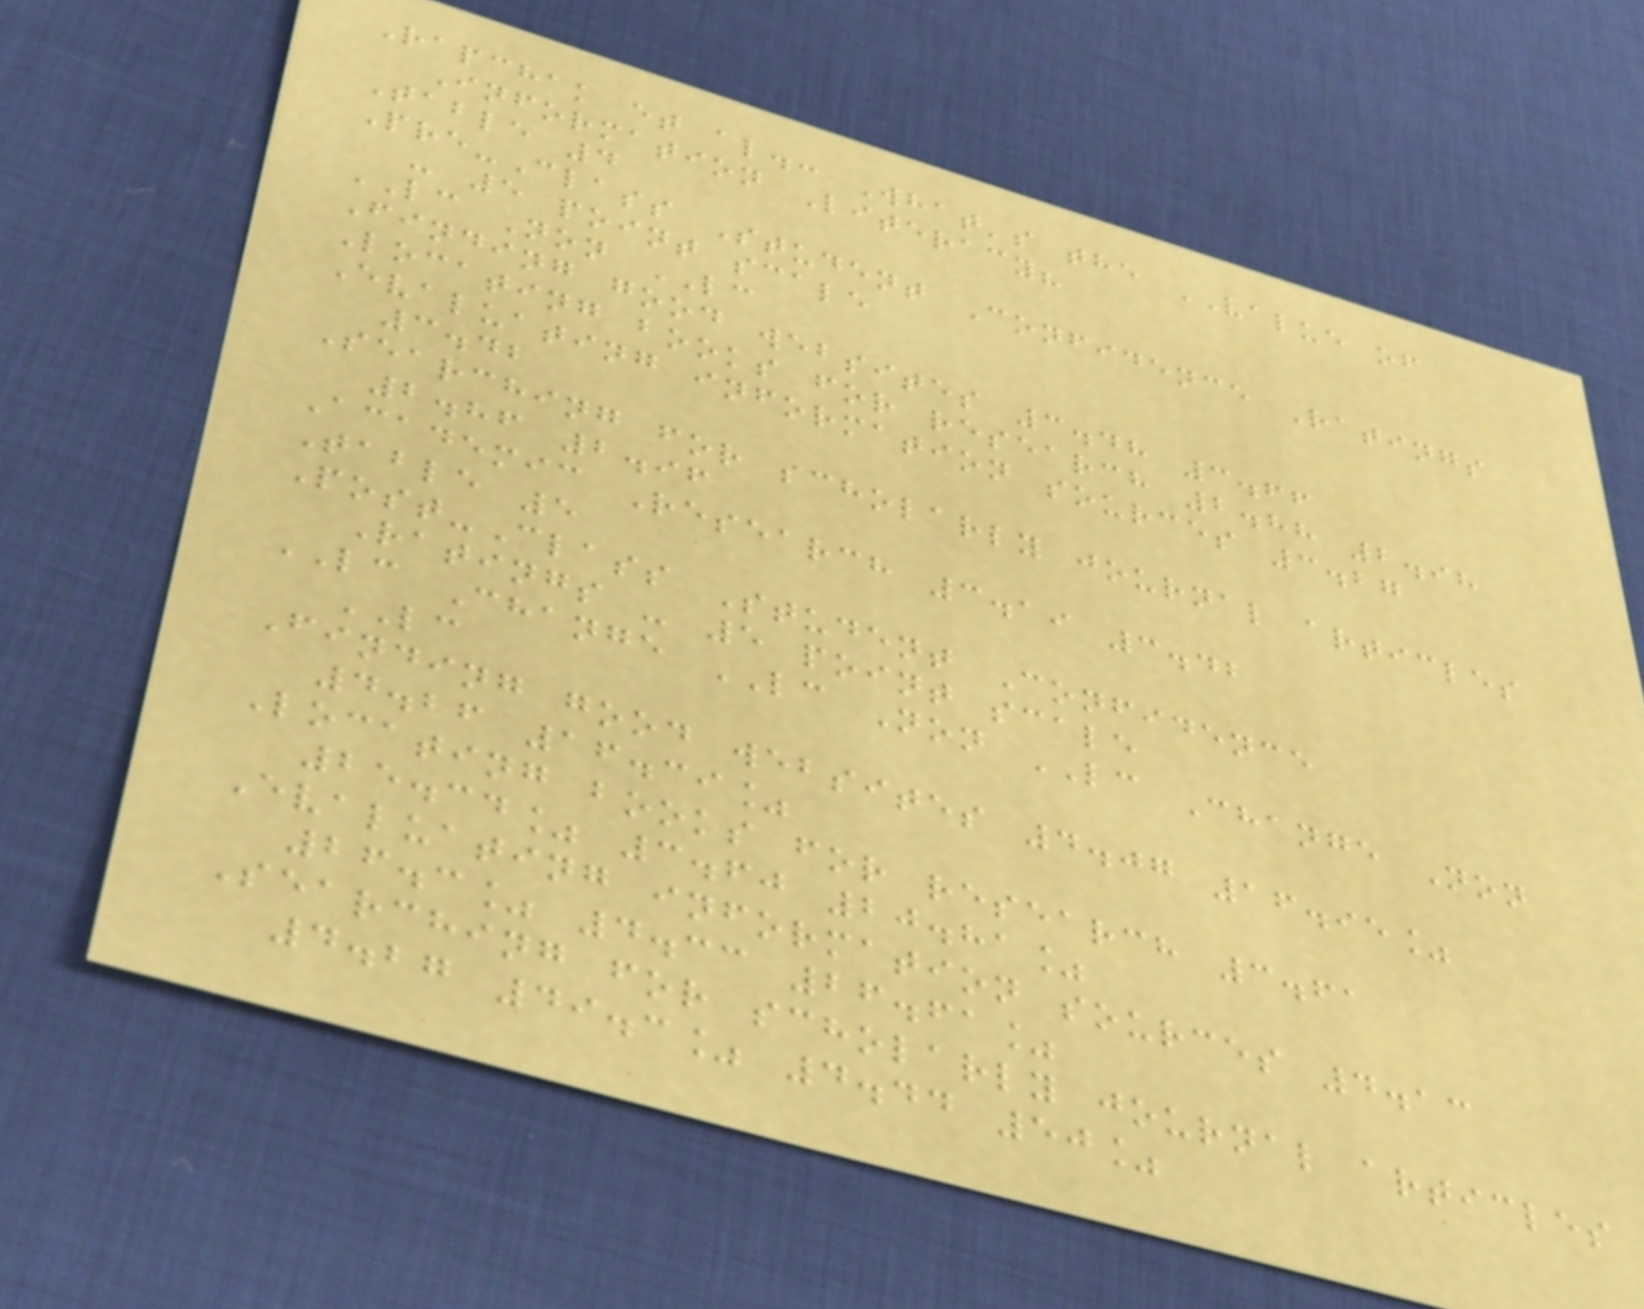Rapchak et al.: What's the VALUE of
Information Literacy?
Table 4
Pre-Class Student Confidence Ratings
- 5 point scale
LC Non LC
Finding good websites 3.48 3.66
Locating books for research 2.88 2.98
Evaluating information sources 3.27
3.42
Searching for scholarly journal articles
2.86 2.96
Academic Research 3.19 3.42
Table 5
Post-Class Student Confidence
Ratings - 5 point scale
LC Change LC Non LC Change Non
LC
Finding good websites 4.07 16.95%
4.26 16.39%
Locating books for research 3.61
25.34% 3.60 20.81%
Evaluating information sources 4.13
26.3% 4.33 26.61%
Searching for scholarly journal articles
4.27 49.3% 4.44 50%
